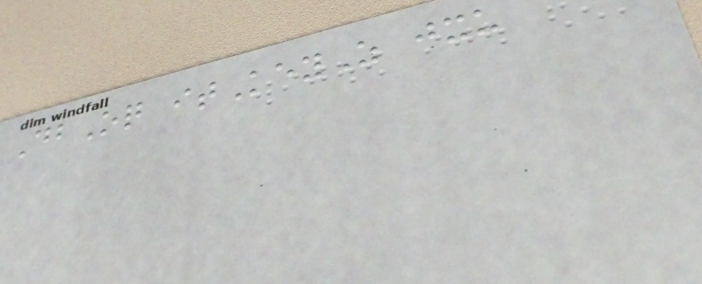DbOq itKeyZ jxu
